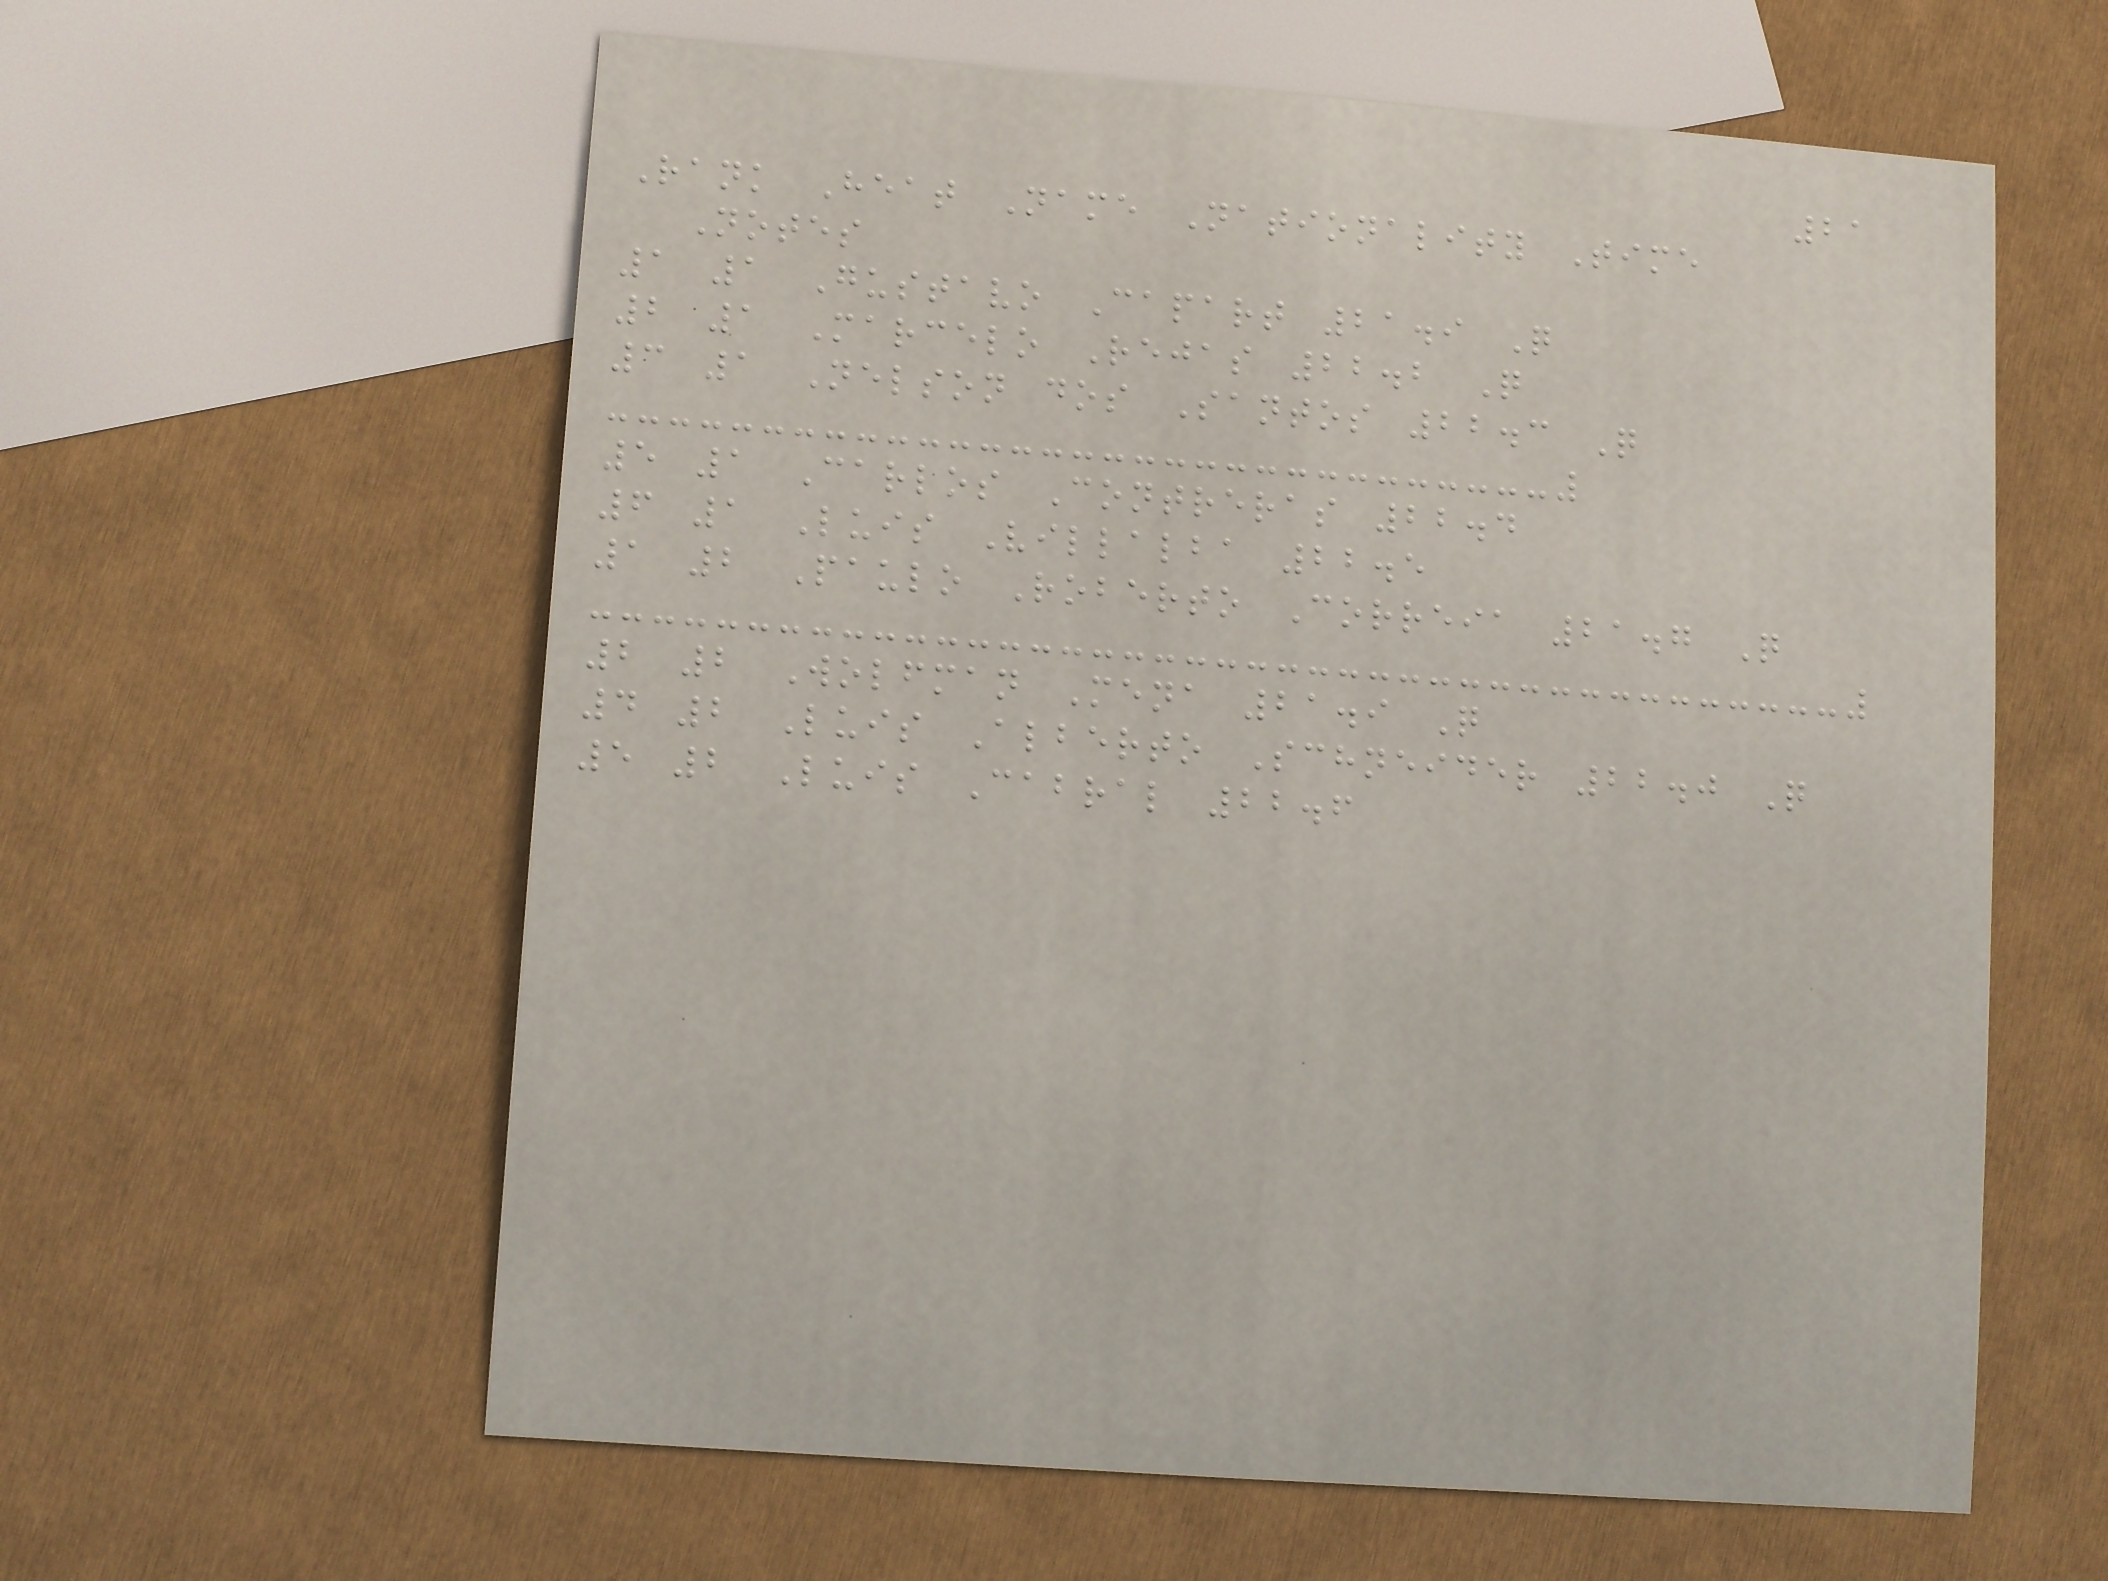21
Rank Heat Name Nationality Time
Notes
1 1 Gustavo Capart 21.9 Q
2 1 Marcelo Rejas 22.2 Q
3 1 Nelson dos Santos 22.3 Q
5 1 Carlos Contreras 22.4
6 1 Luis Villalba 22.5
1 2 Paulo Roberto Correia 21.7 Q
2 2 Wolfman Mena 21.9 Q
4 2 Luis Alberto Schneider 22.0 Q
5 2 Luis Cabral 22.6
